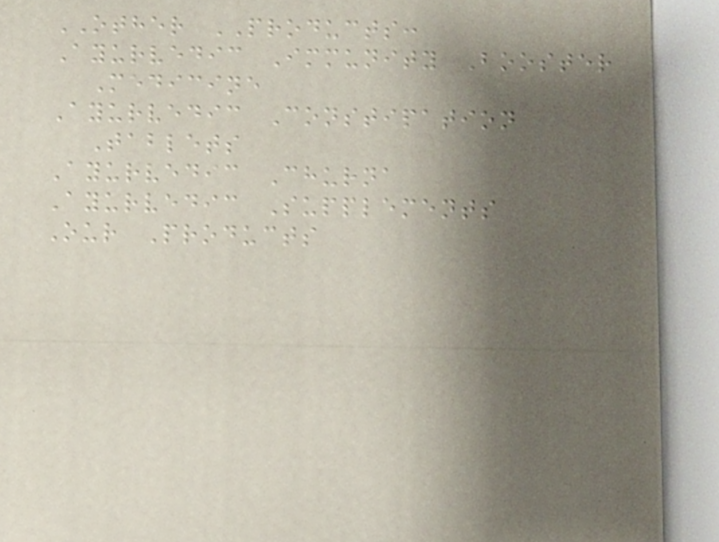OTHER PRODUCTS:
Ayurvedic Immunity Booster
Medicine
Ayurvedic Constipation
Tablets
Ayurvedic Churna
Ayurvedic Supplements
Our Products
